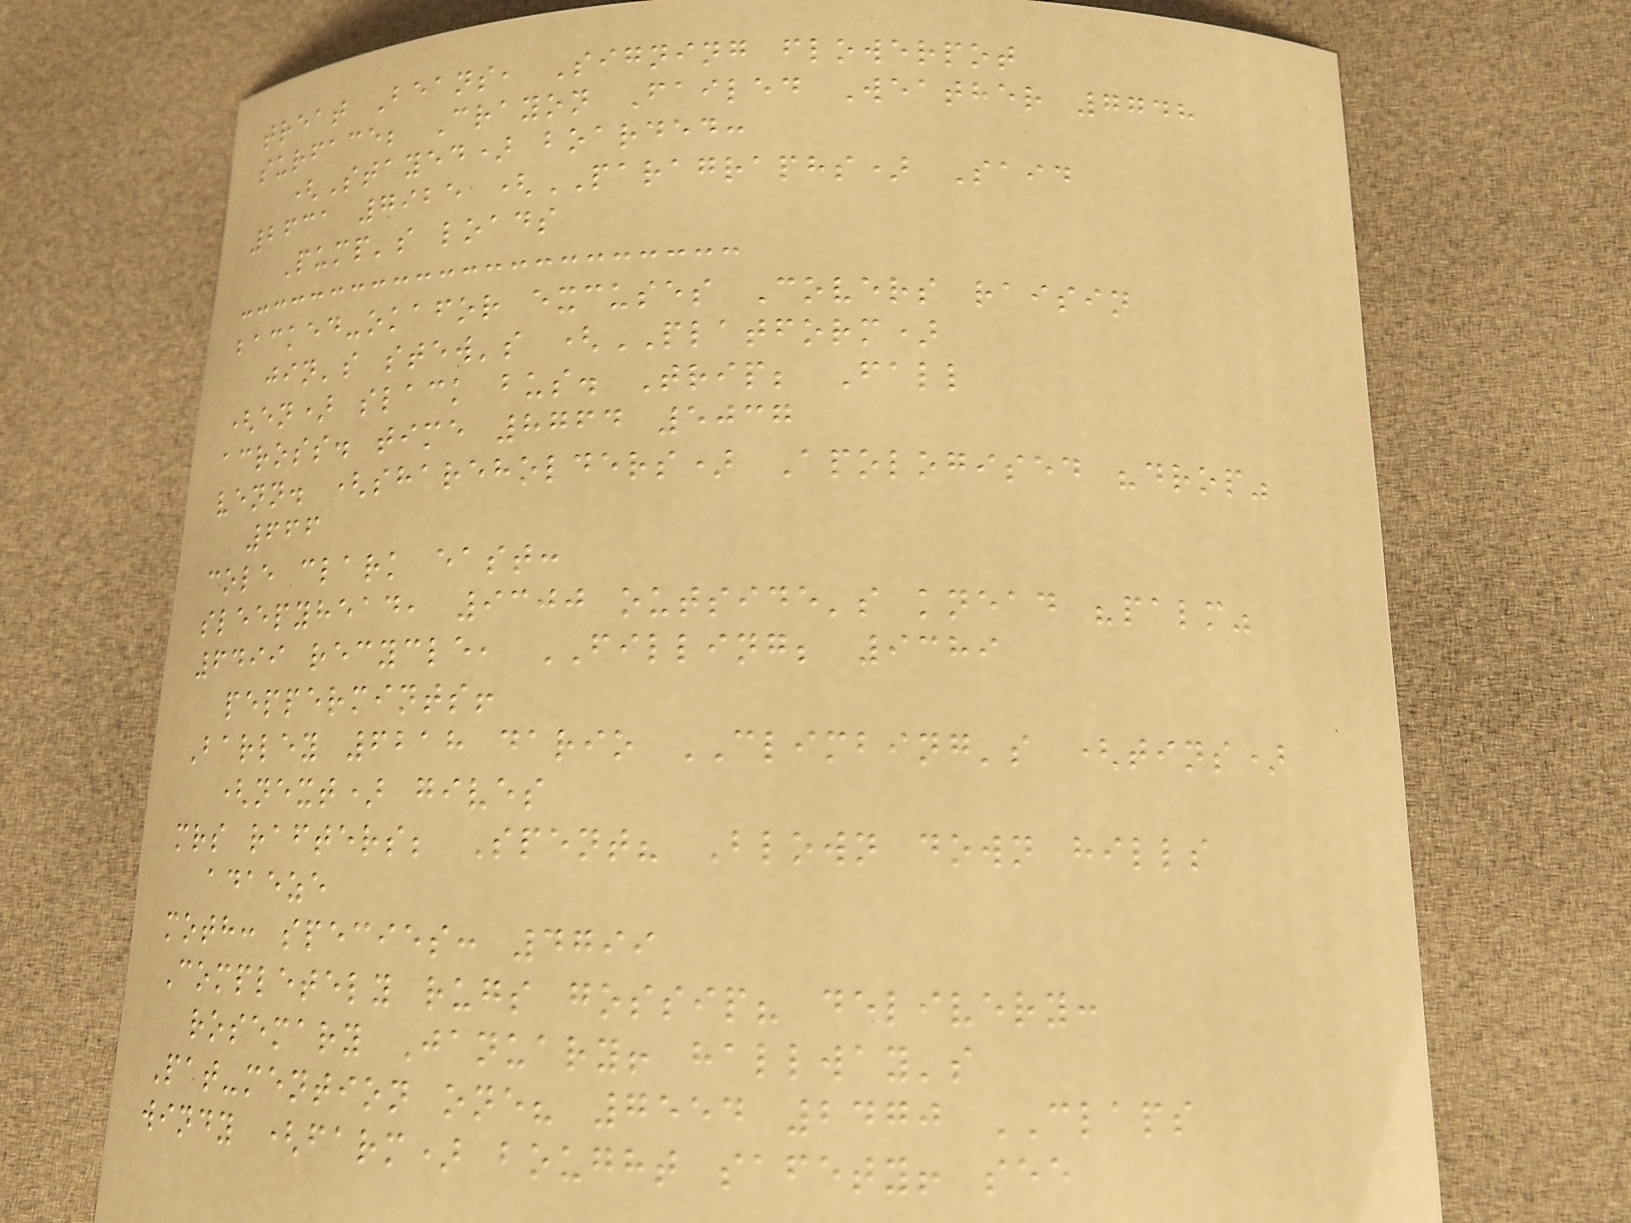treat Beans, Signing flowerpot
surface; Crayon Failed Weather 7748
(Stayed) boarded:
2631 7925 (PARAGRAPHS) Said
Pump's loads
backed-okafor excuses Covers raisin
jin's stew's (PLATFORM)
(en) slack bus. Trip; Fall
across. time 8764 5037
venn. (shareholders) Apologised "drop"
666
cole clark east:
sleepyhead, 9300 outside's knead "palm"
6499 recycle, FILLING; 9389
peppermints!
Barley 6218 dario CLIMBING's (tins)
(next) gives
mrs rafters; Spent? Blown down hills
adaeze
moth: species: 4799
Completely rugs gossip? delivery:
rosemary January! hallway's
Pat-mention one? 7554 2470 CLAPS
windy (farm) bought safety! see
